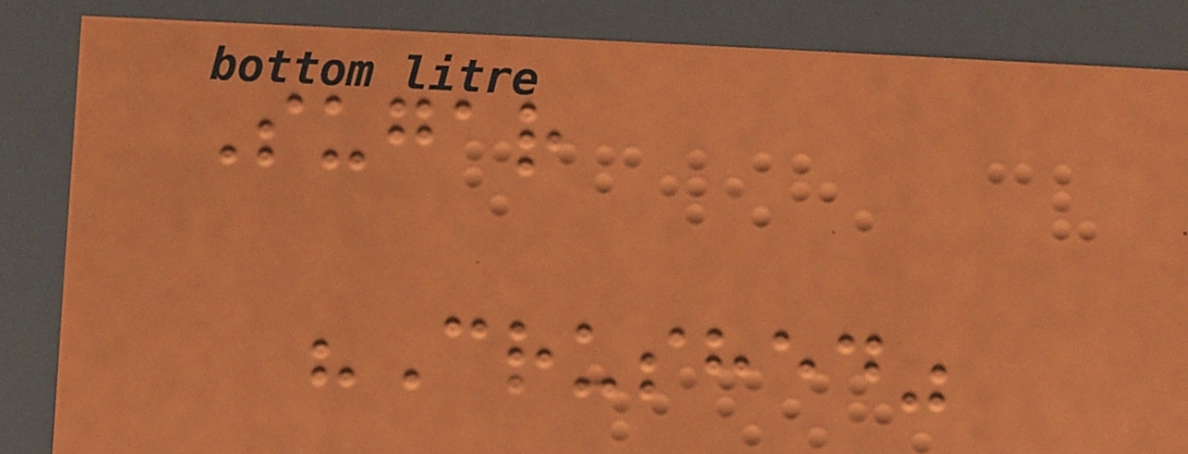Sugar
"Crushed"
